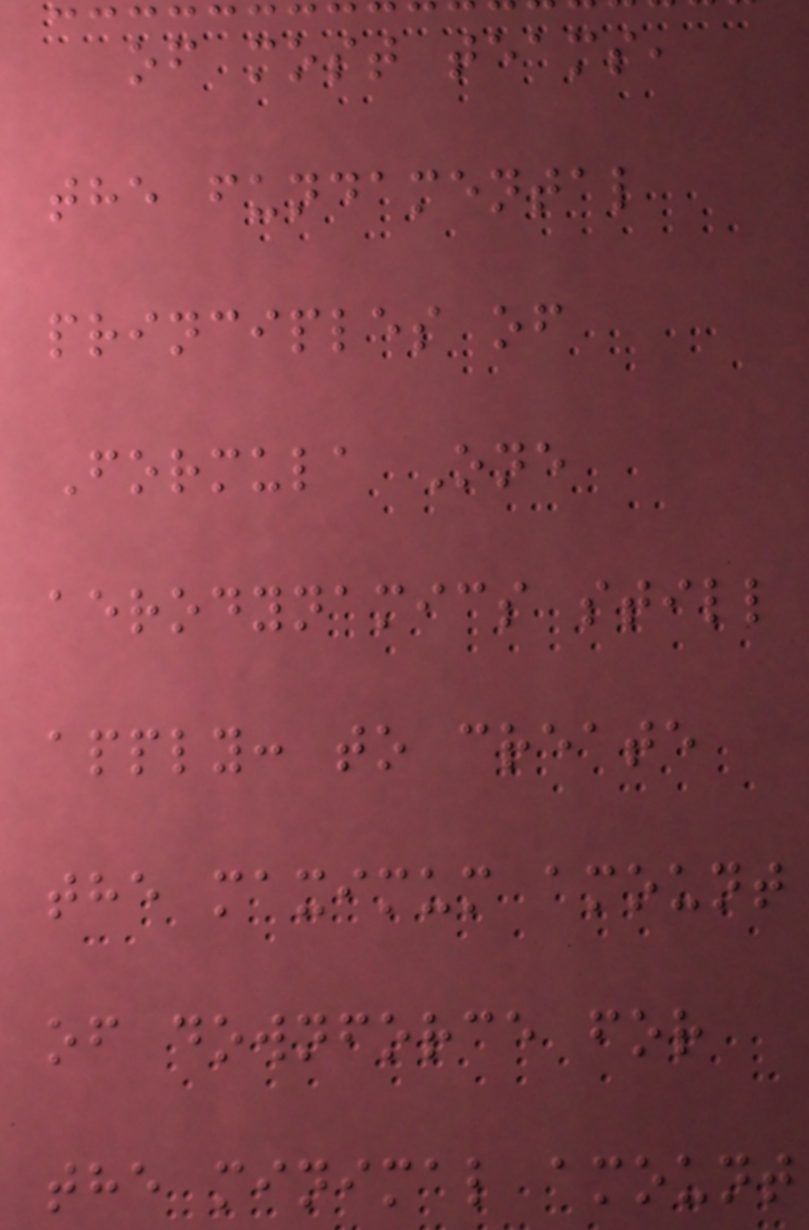of most teams,
the fundamental
principles of
Formula One
aerodynamics still
apply: to create
the maximum amount
of downforce for
the minimal amount
